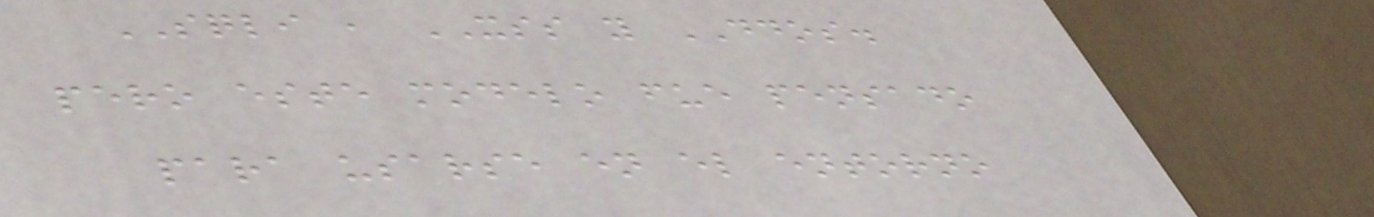SQLI , XSS y DDOS.
pero este modelo fue pensado
para usarse en el entorno
